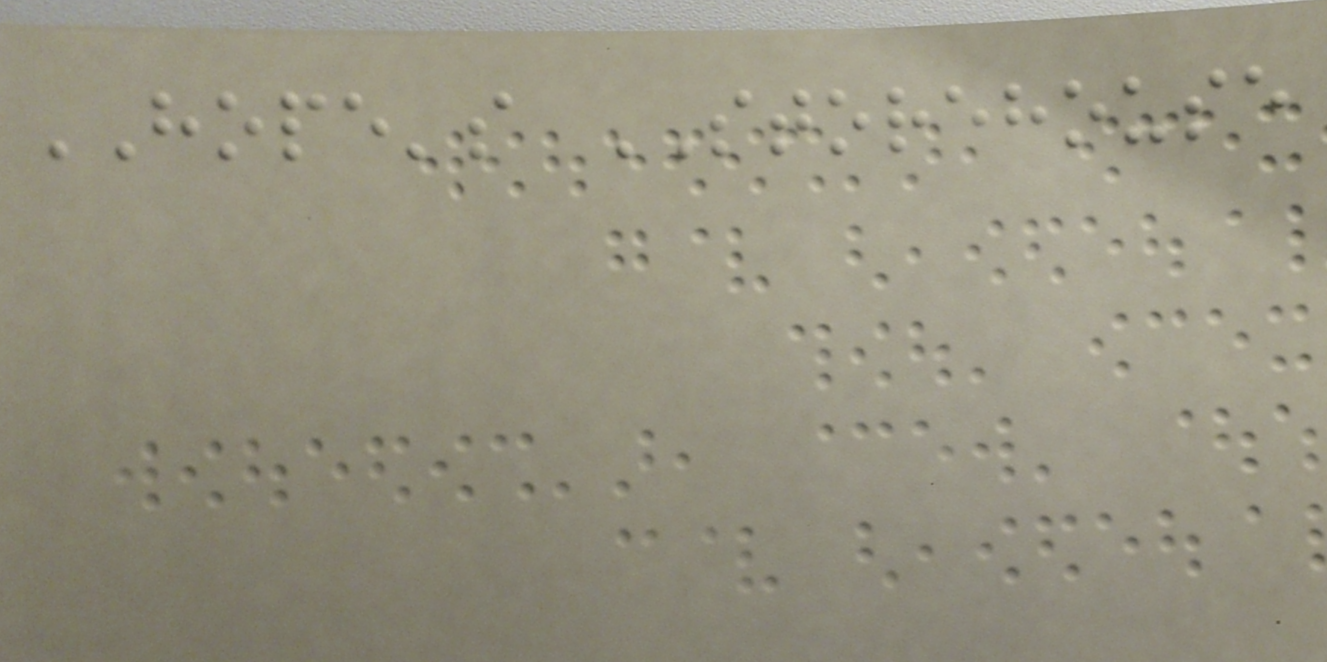HOPE's STOREHOUSE
